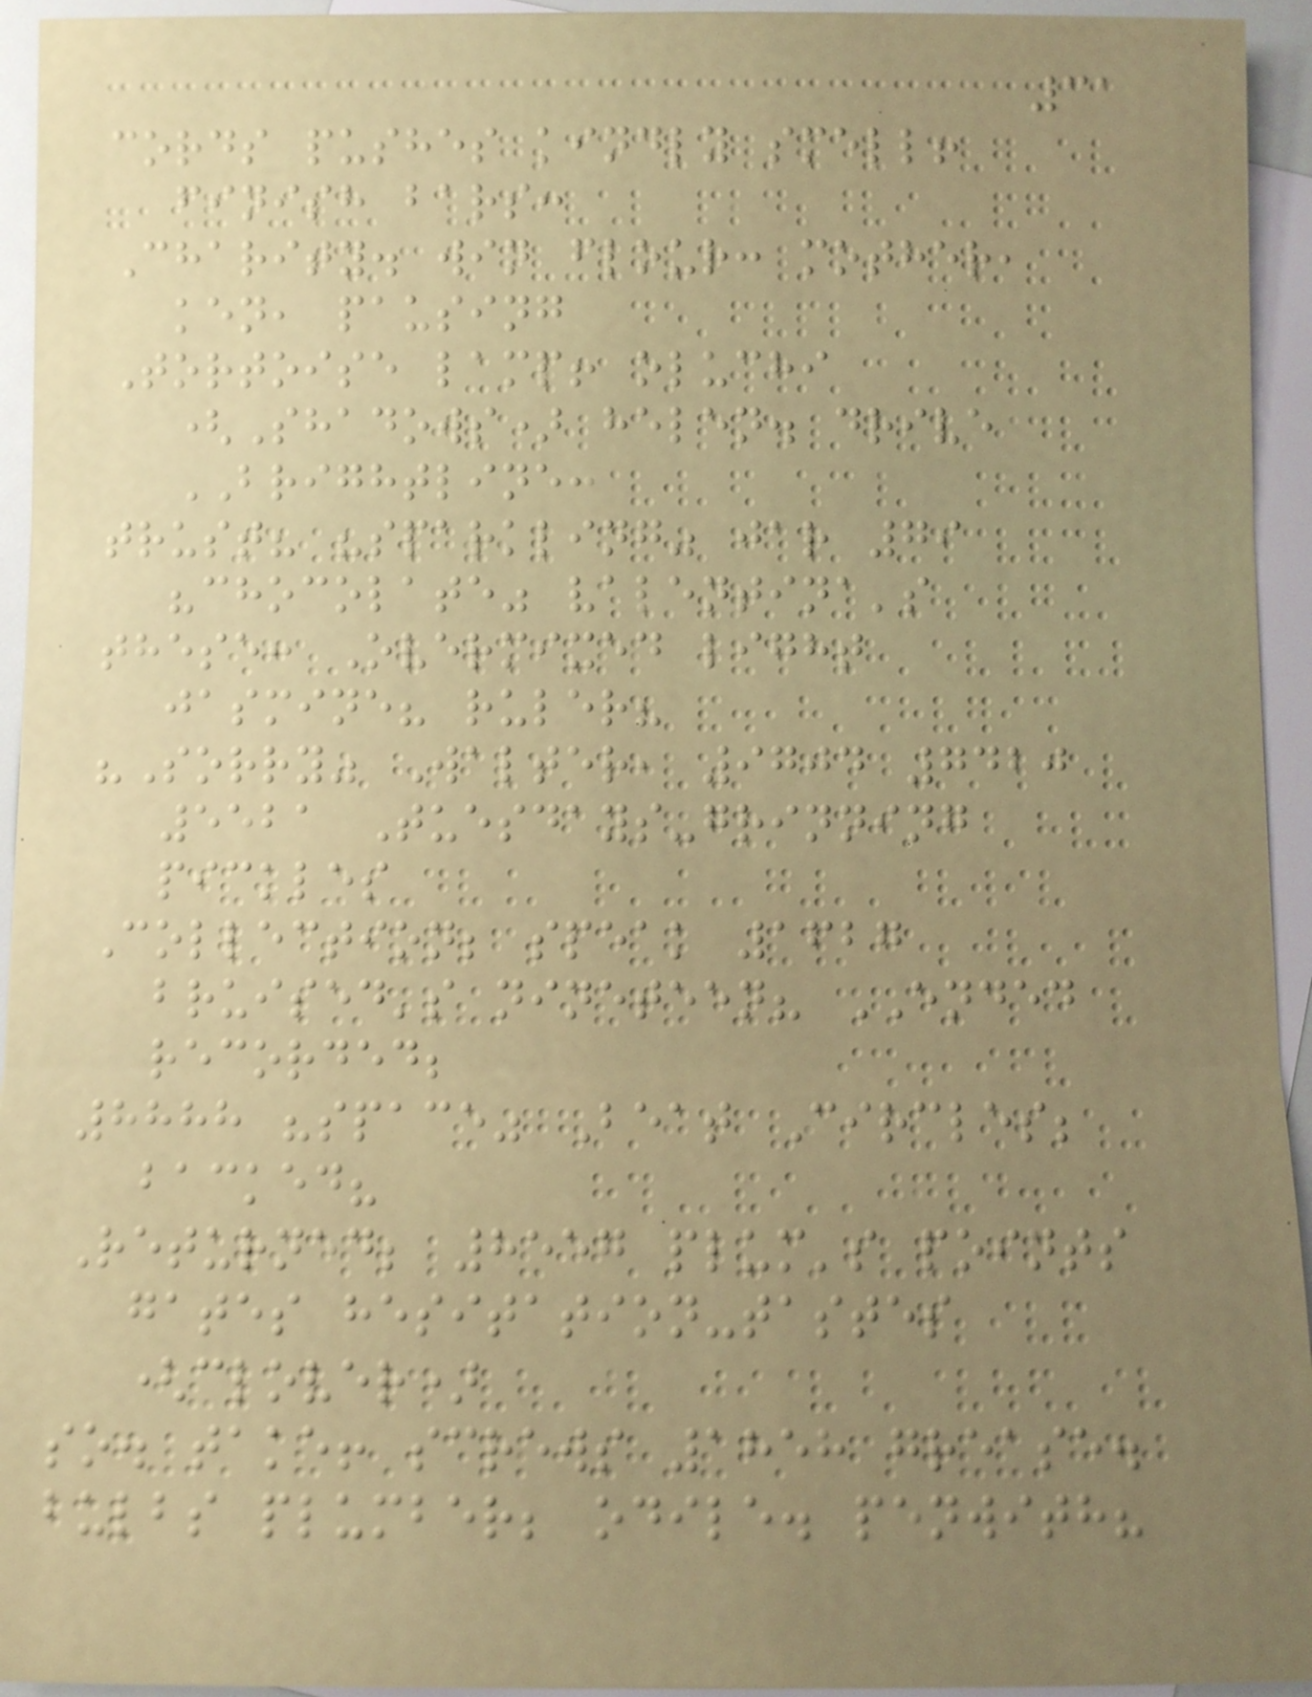31
cords pushes kindly smell!
finish bars:
Charity. win flour: mother,
ken, pausing
Tortoise lamp! oluchi
(Shadows) helen. drive
BRIGHTLINE:
trust? "sparkling" jar 79
"chocolate" valentina's
these: Overmixed light
jasmine? ruler?
"Sorry" Walter, 9704 7420
5521 Tuesdays-grinning
pickles
Collection; speak 1627
bruised's nineteen? ENDED
recorded;
8888 "space" Beat Circles;
backed?
Returned; 8557 plum's points
gates hesitation-tastes
(clover)
so. take! screws 1858 grease.
bulbs plumber; odile. penwith?
